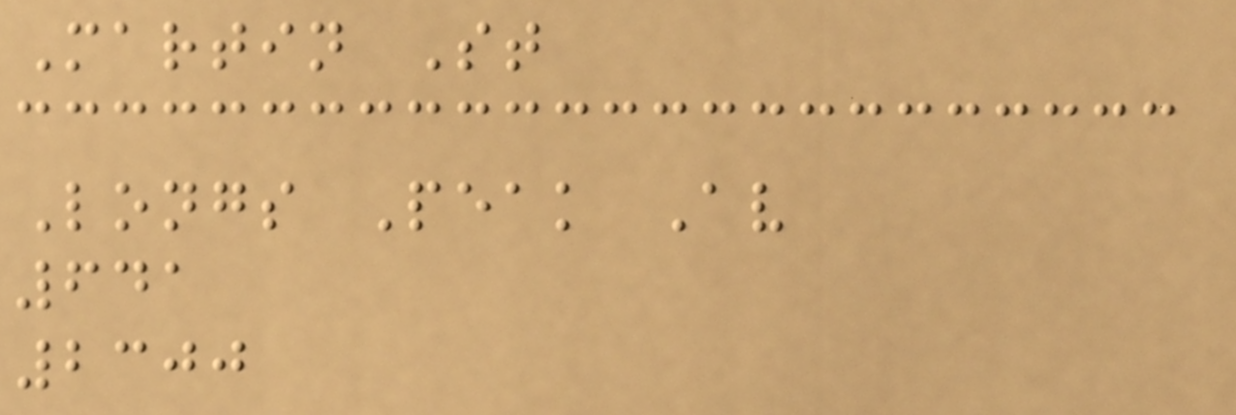Martin St
Longs Peak Av
641
2300
